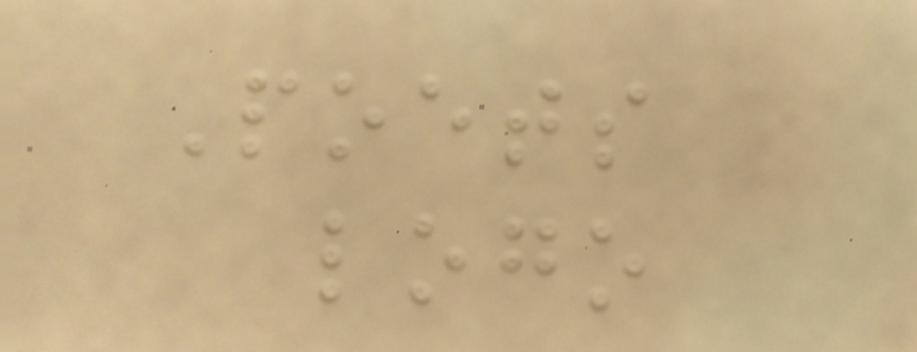Poets
logo
